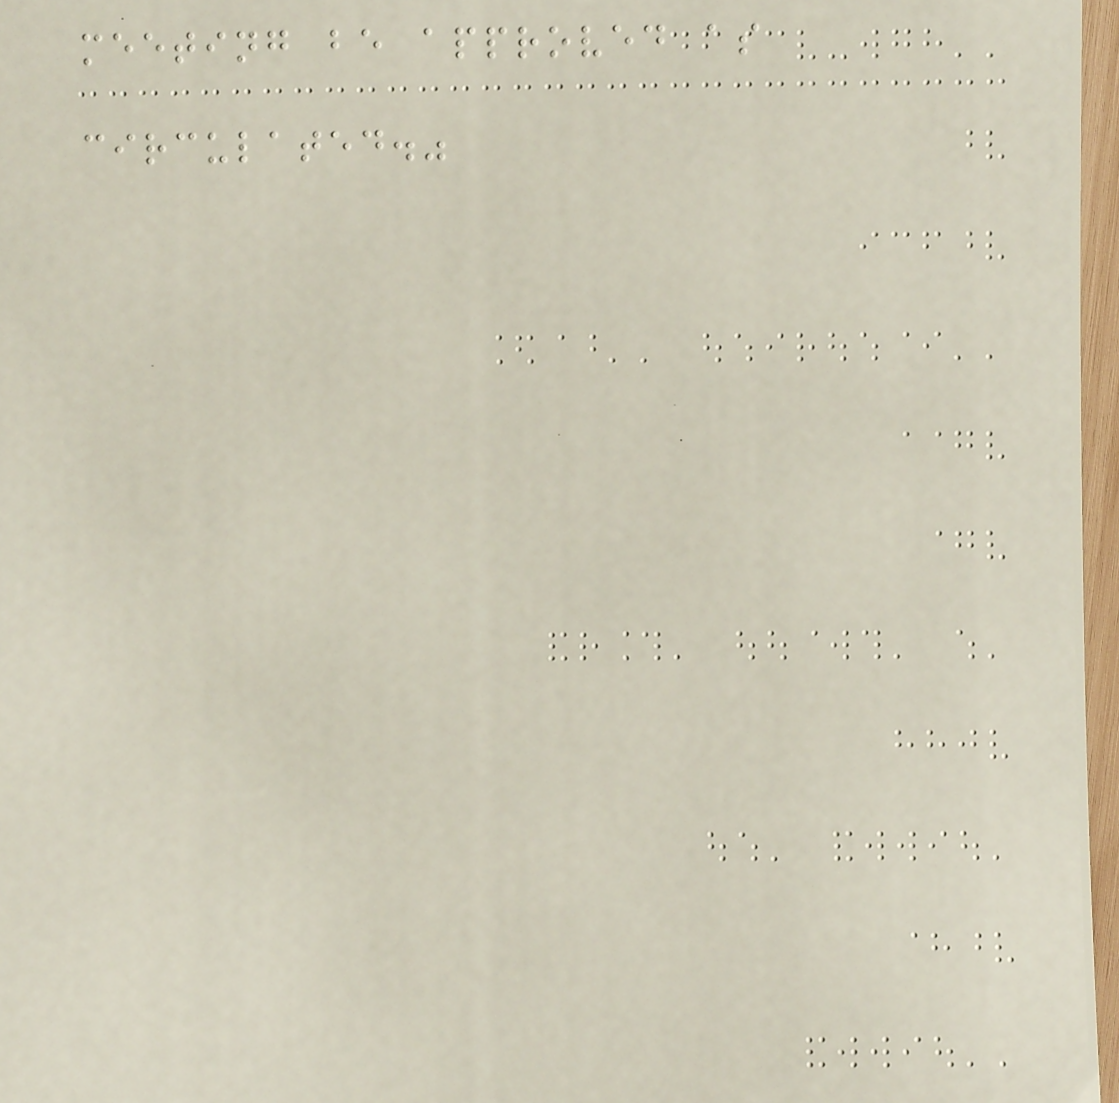meeting be approved as
circulated."
